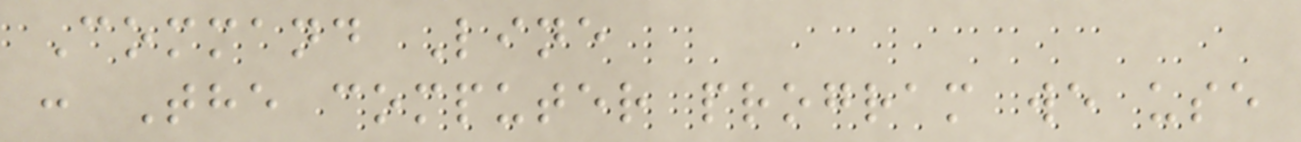Command Line
: The computer program we use
